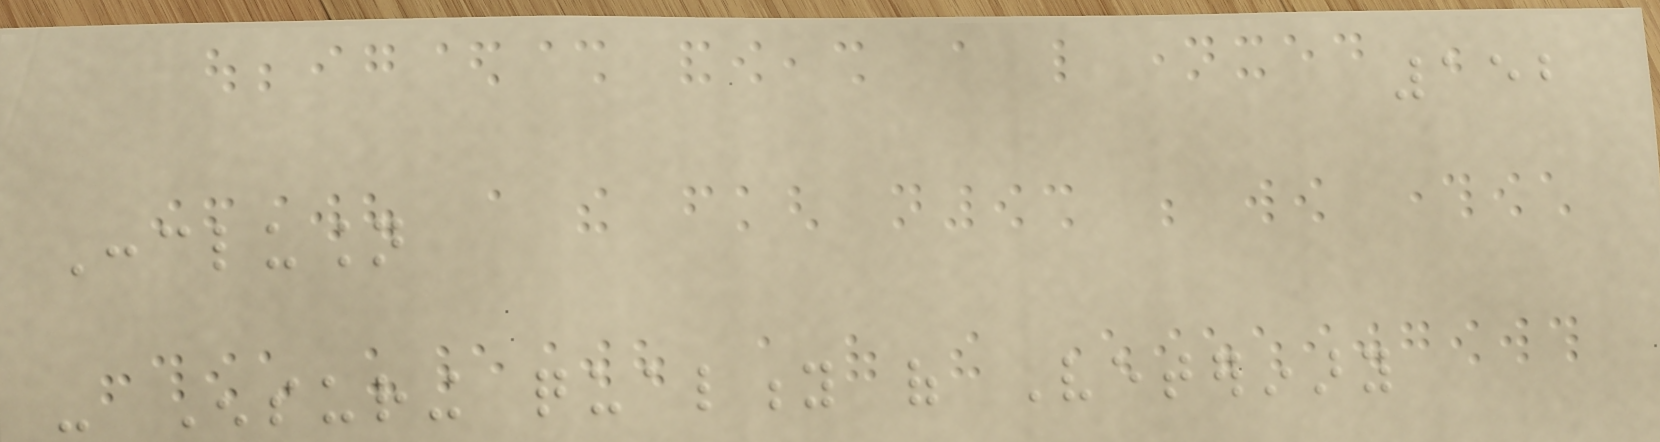152
Conclusion
- Ensuring quality of Veterinary
